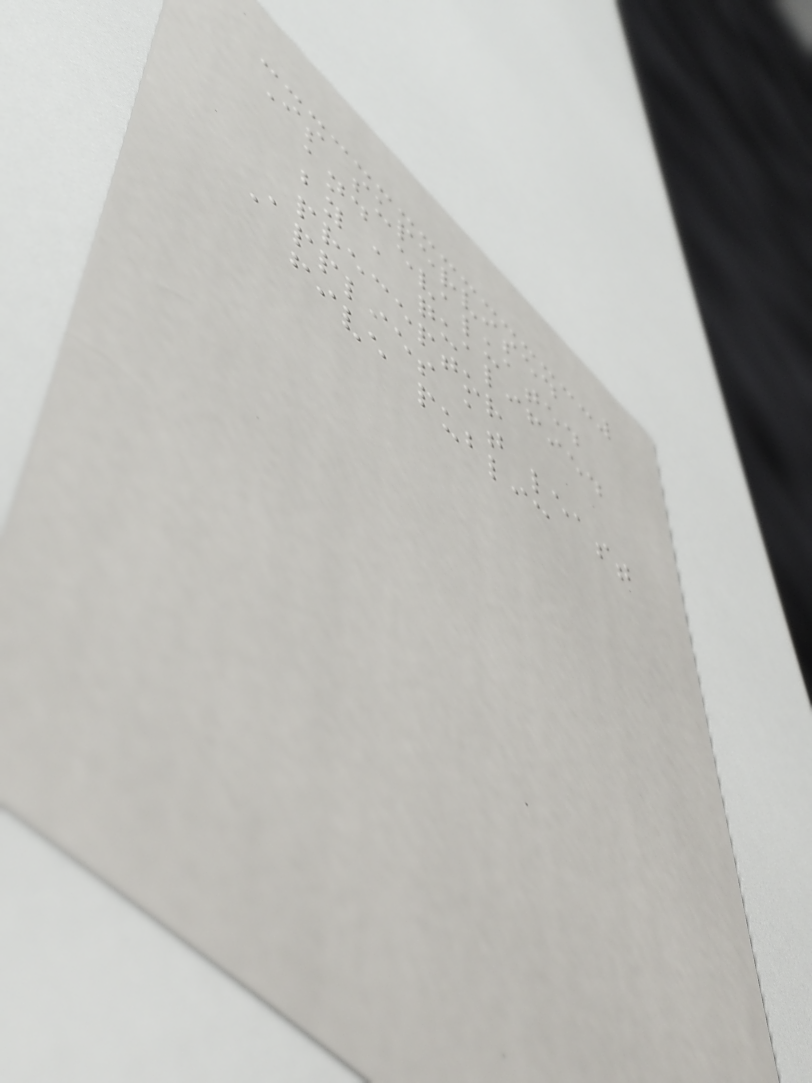Is supervised
and evaluated
by a qualified
preceptor
Applies at least
five public
